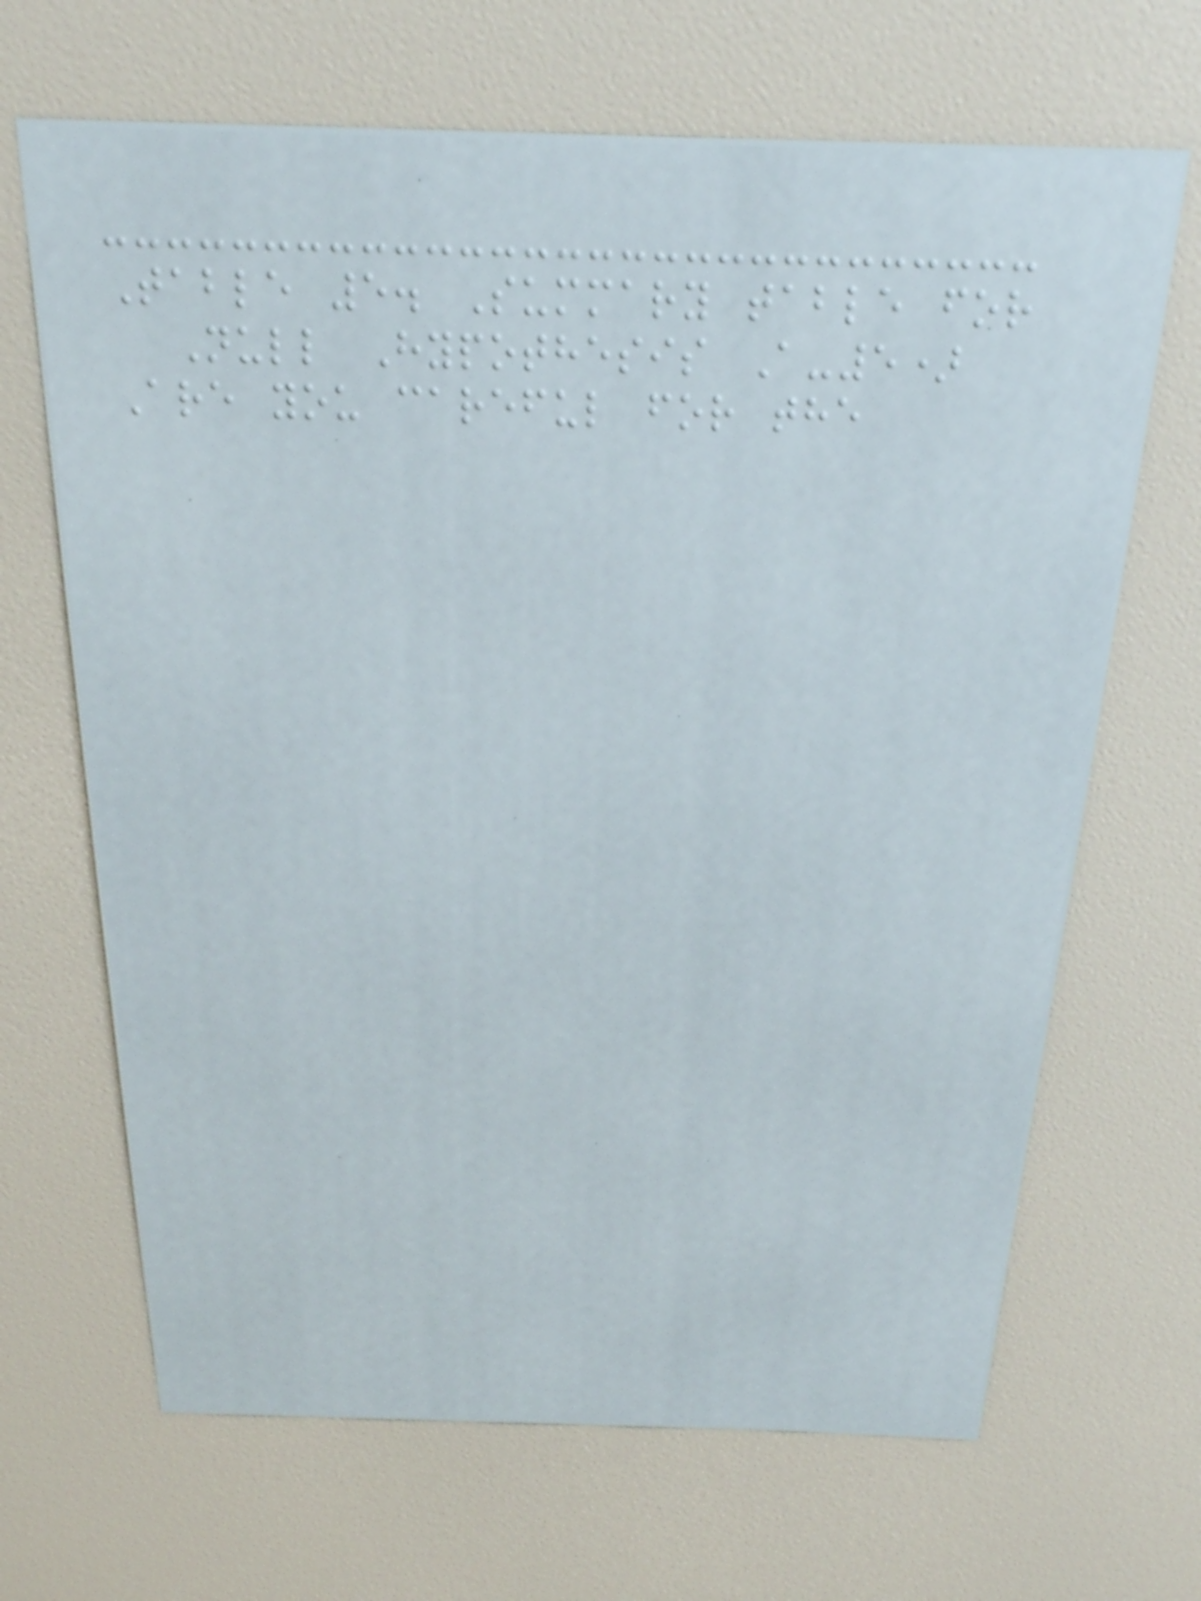Table 5. Summary table for
Null Hypothesis A-5)
Are you careful for the
